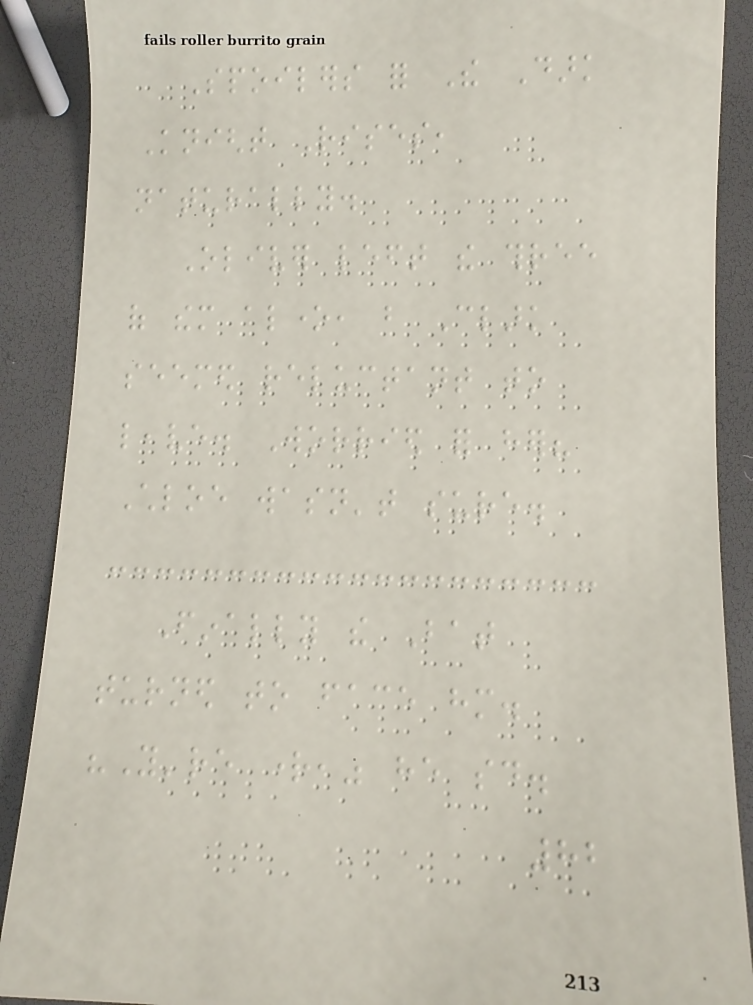Spoilers for The Dark
Knight Rises,
naturally.
Oliver left the three
of them alone, but Clark
seemed reluctant to
leave. Worried for her?
Chloe wasn't sure.
Finally the Bat
turned to face him.
"You're right," he said.
82
